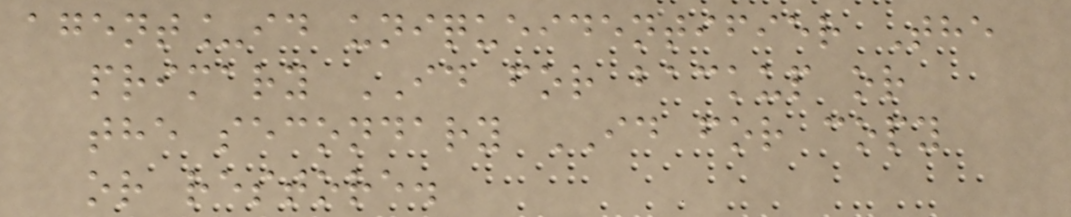agent_id uniqueidentifier The
primary ID for backup or
the secondary ID for copy
or restore.
